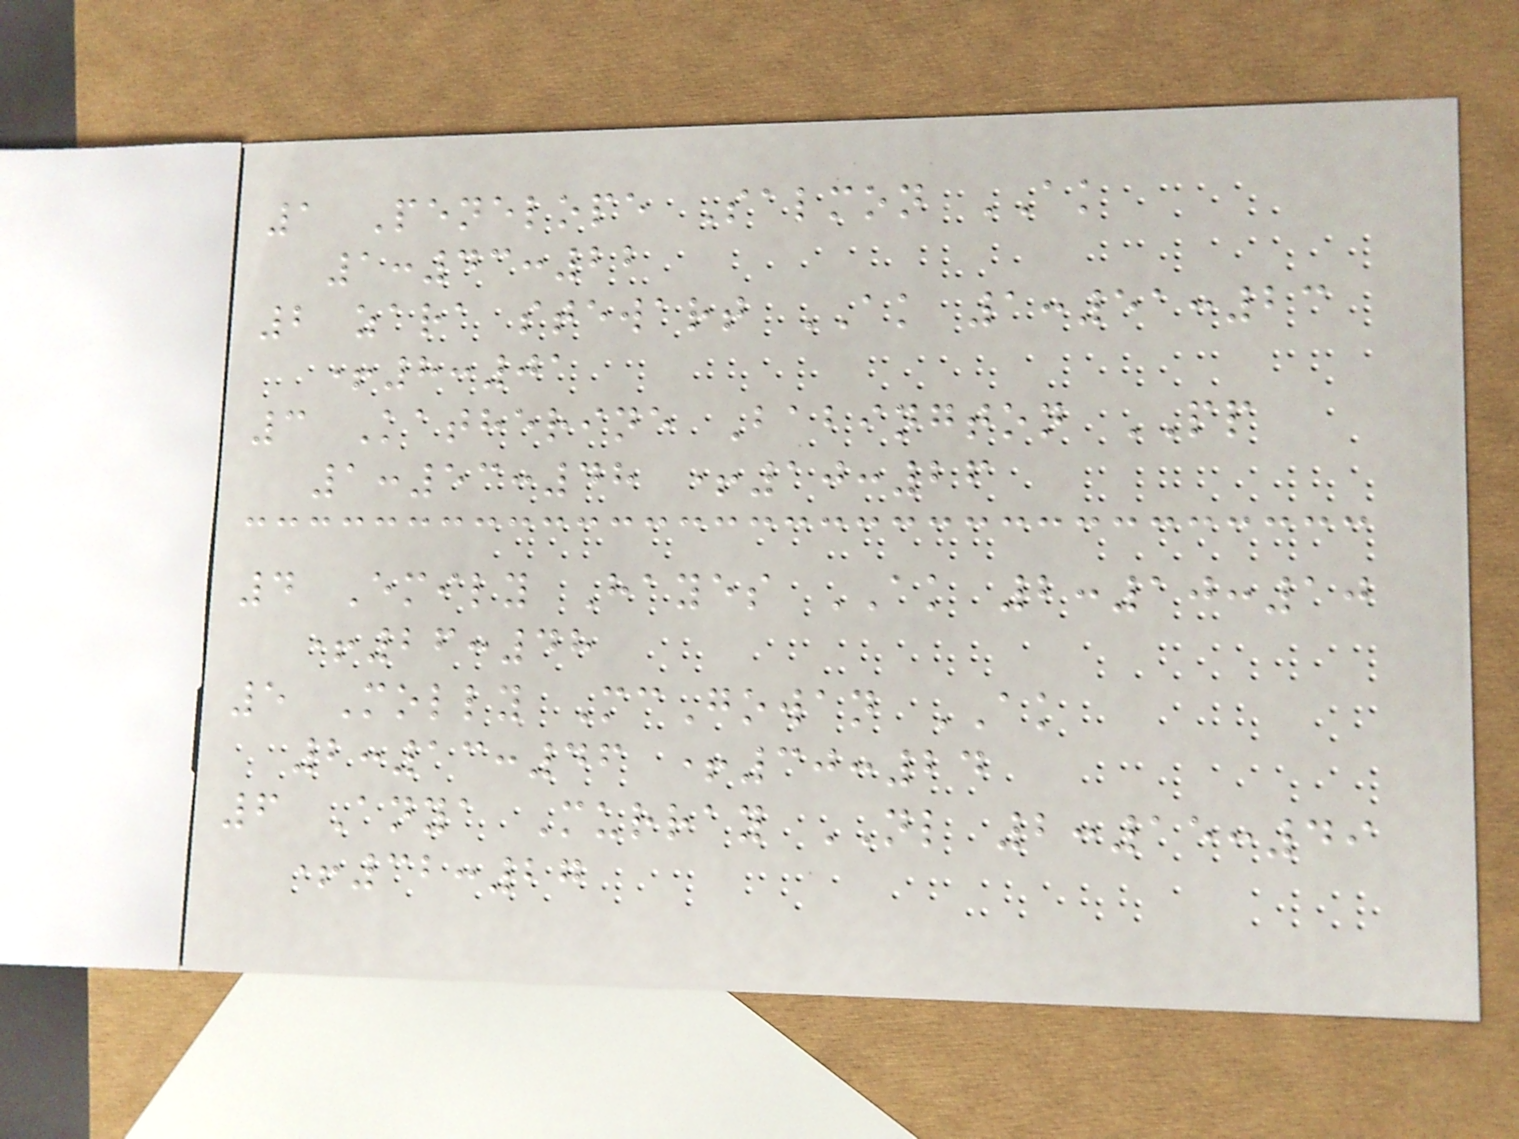1 Penelope Salmon AK
1:43:22
2 zara stewart AK 1:51:23
+8:01
3 Katherine Babington PP
1:53:48 +10:26
4 Emily Hayes AK 2:10:10
+26:48
5 Molly McGowan AK
2:13:46 +30:24
6 Anya Murray NL 2:15:49
+32:27
